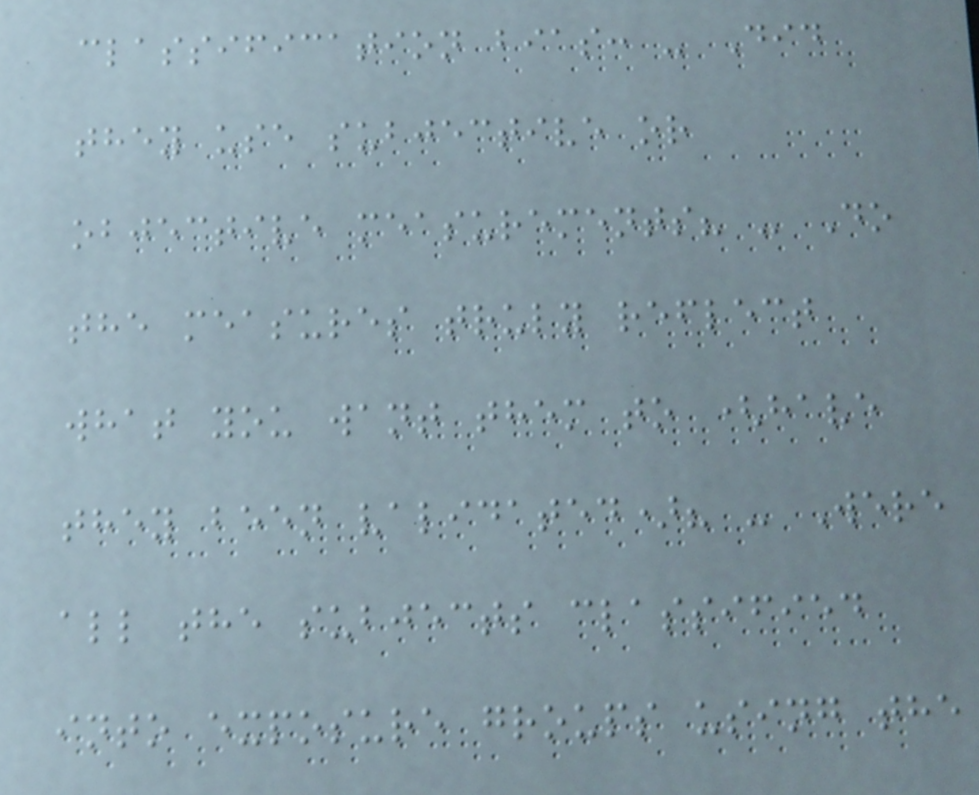classification bias: - Did
they use subjective or
objective measurements? - Do
the measures truly reflect
what you want them to (have
they been validated)? - Were
all the subjects classified
into exposure groups using the
